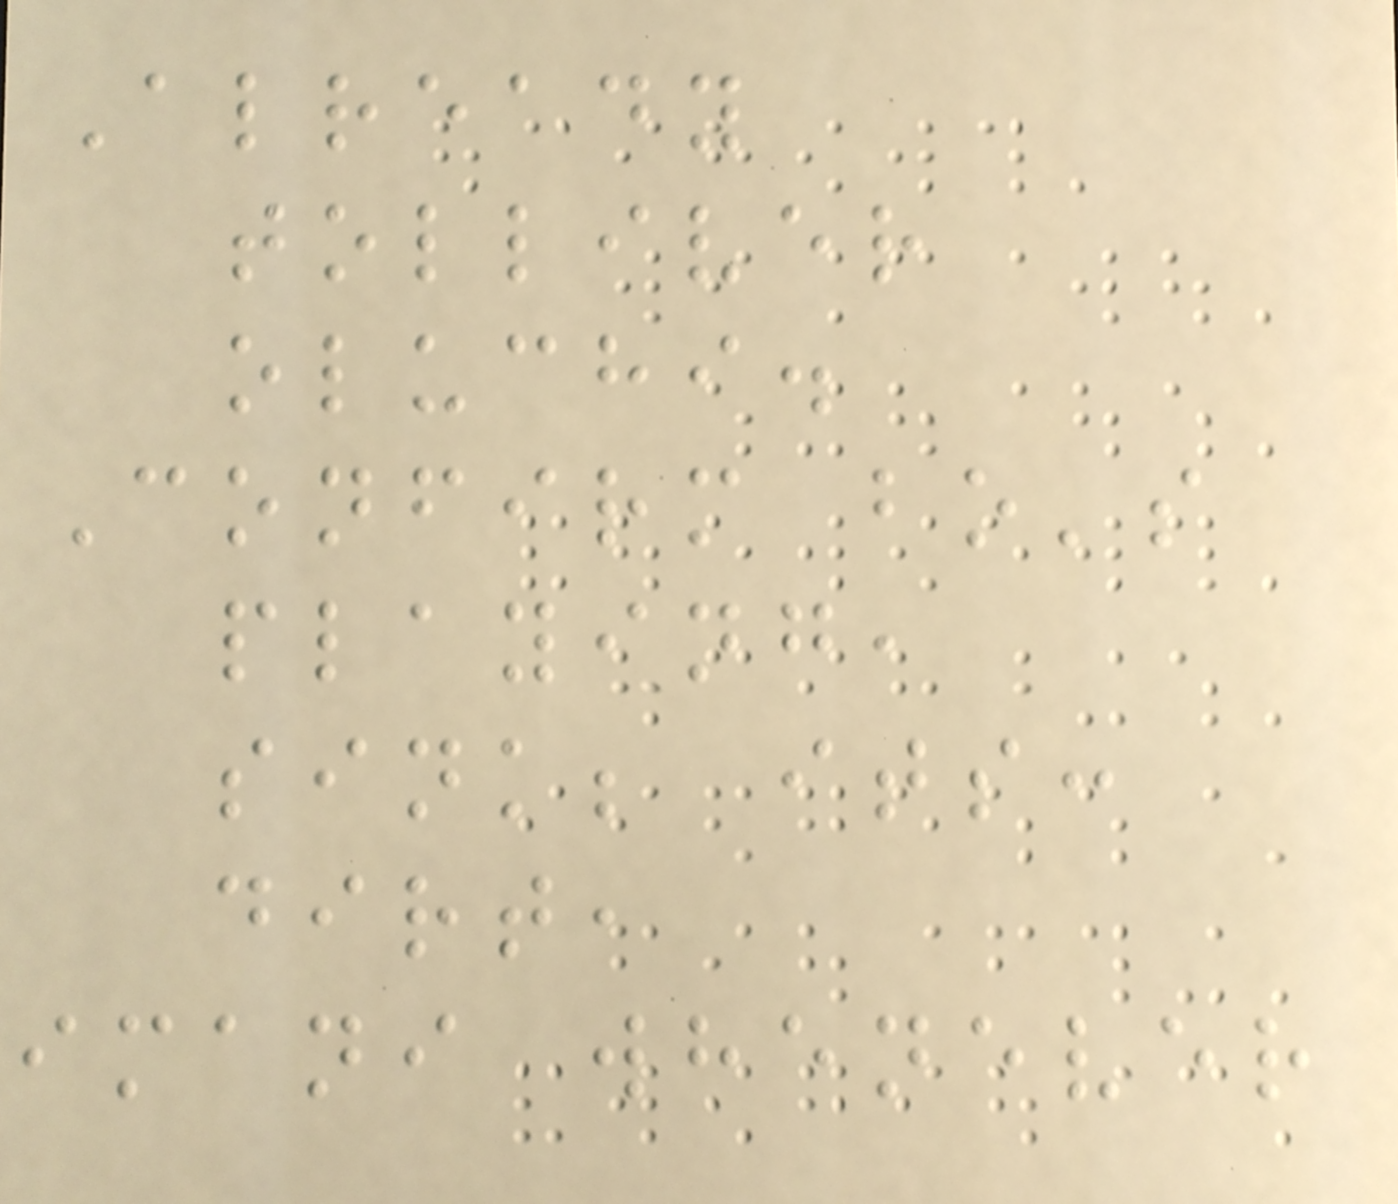Already
tolliver
oluchi.
Confirm bo's
playing,
sink; its:
dirt,
imani whenever
